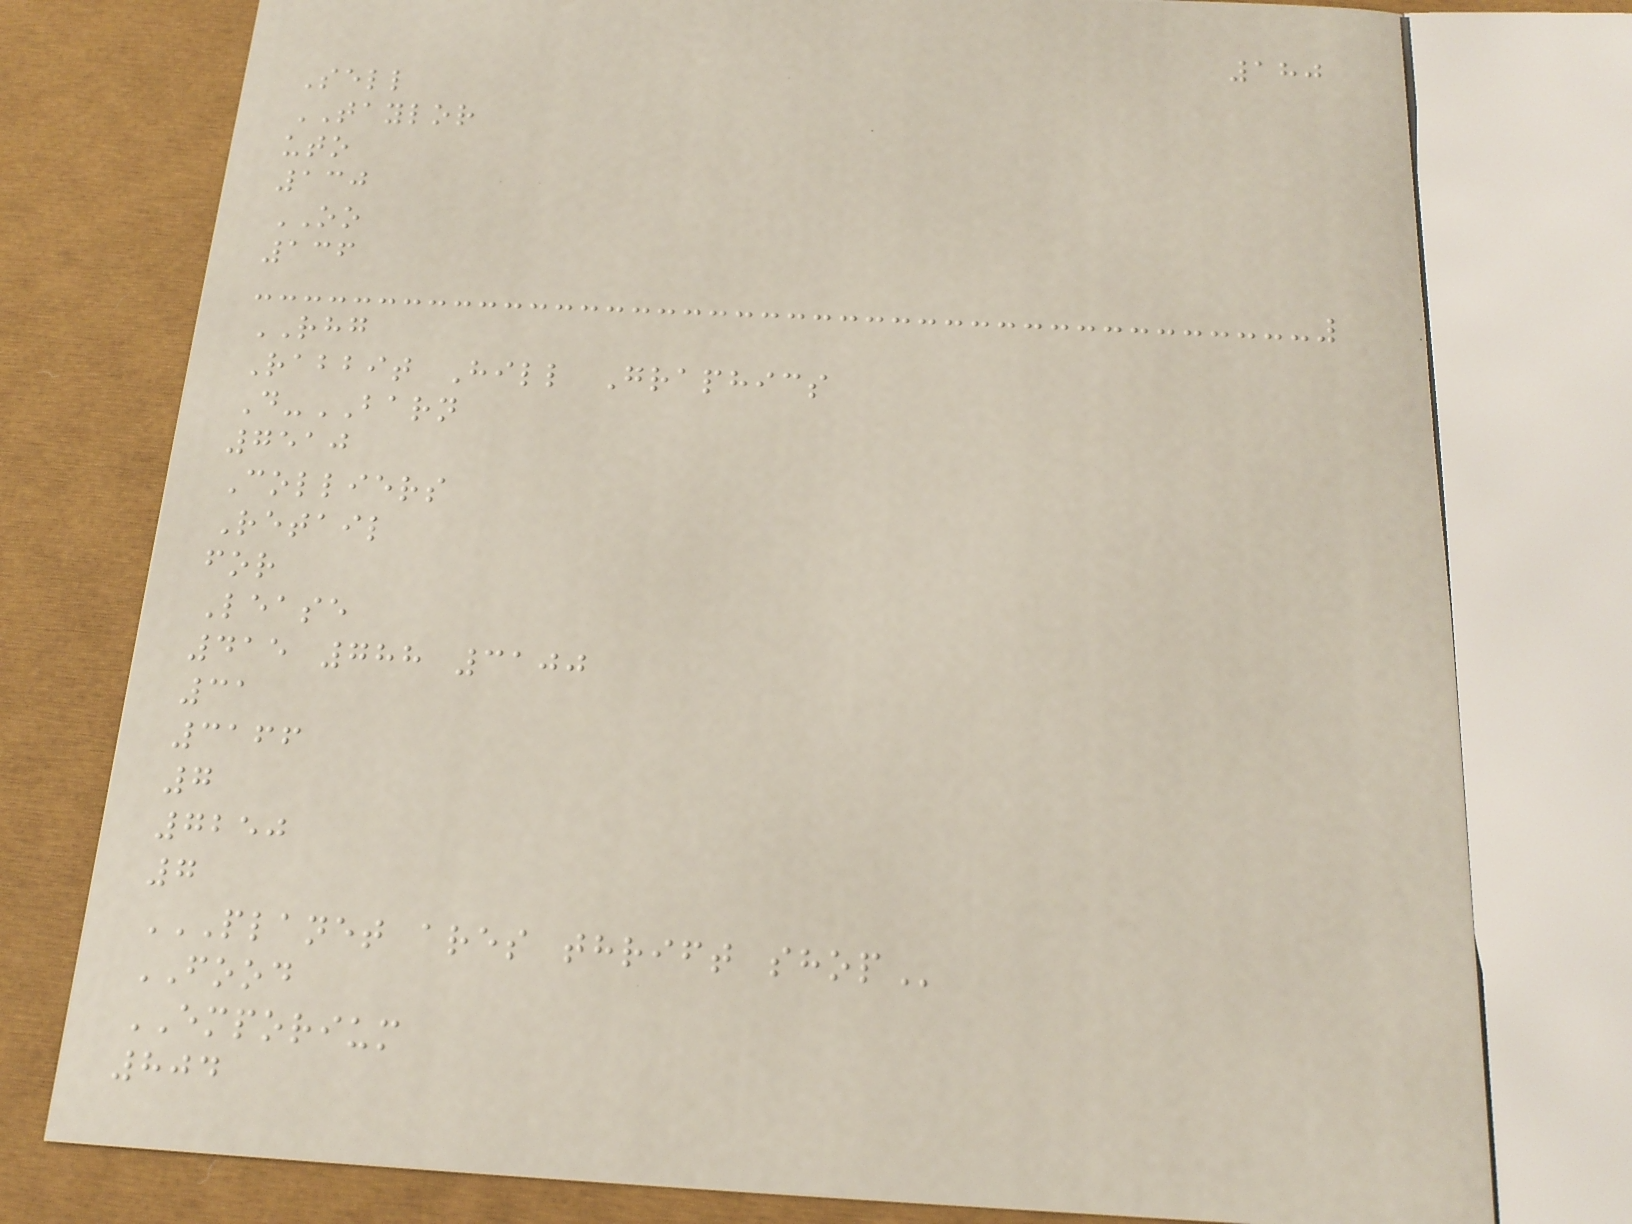180
Sell
TAYLOR
uto
130
OO
136
RHG
Rabbit Hill Graphics
D-BARN
7510
Colliers
Retail
for
Lease
415 788 3100
31
3166
7
7250
7
PLANET ARES THRIFT SHOP
FOOD
EMPORIUM
804
